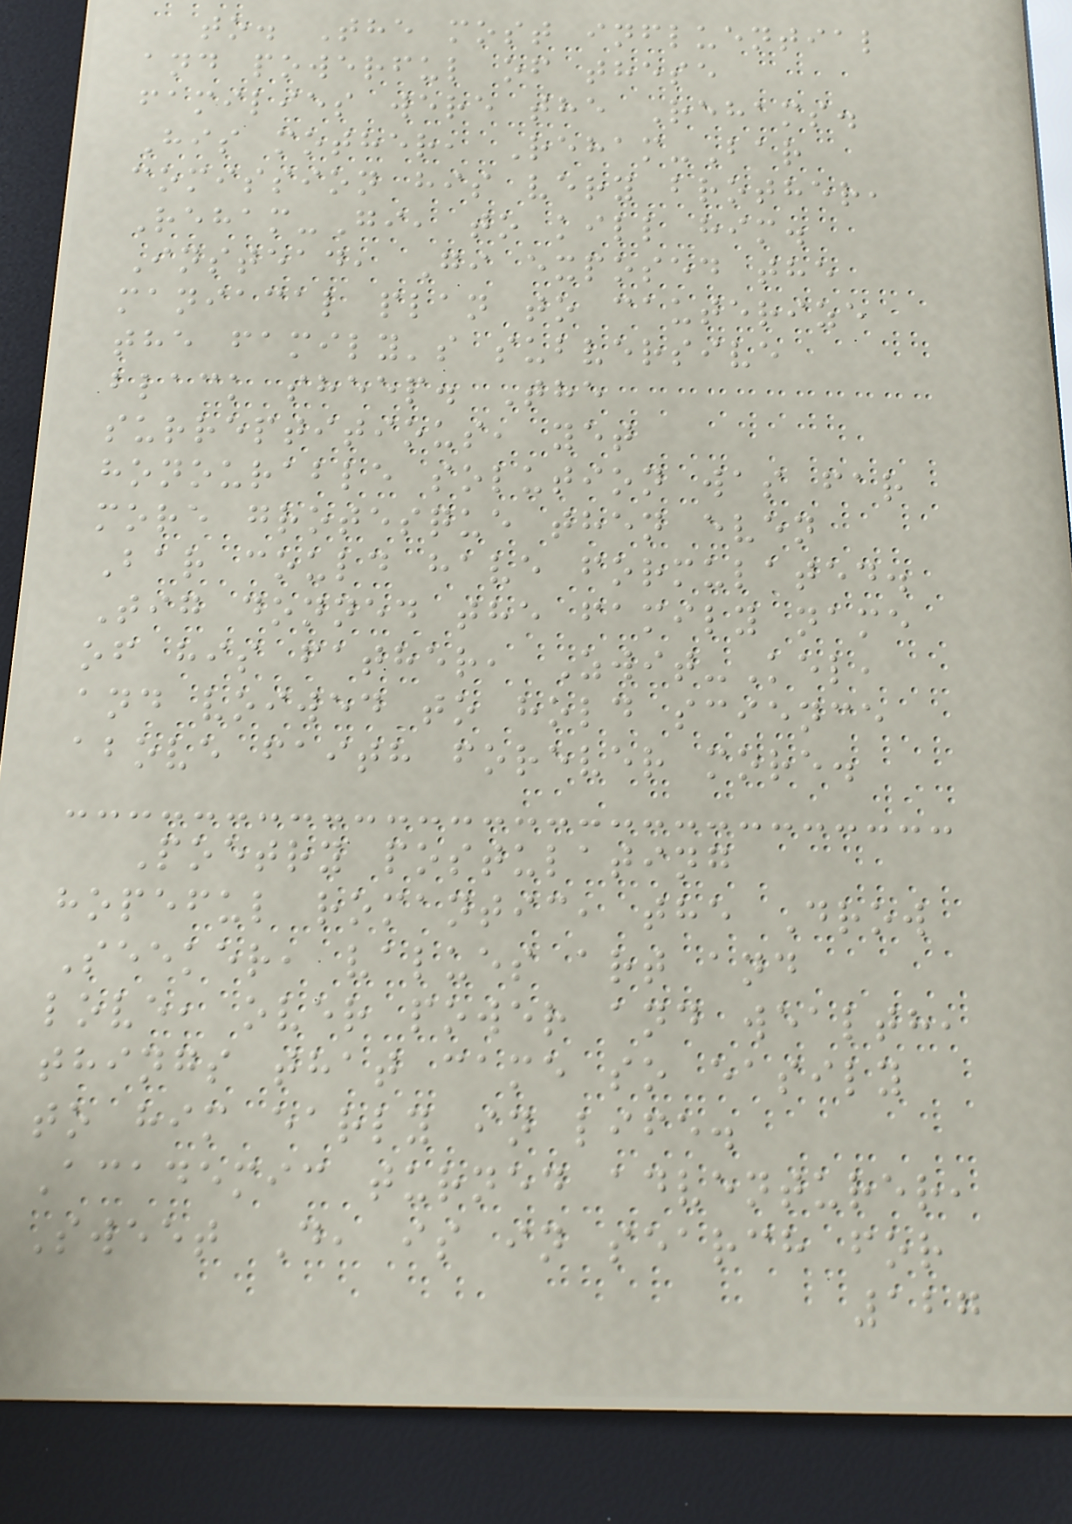to. The most influential
and powerful of these
families were the Rehams.
His mother, Reham-Bar
comission his very brother,
Reham-Gi, to kill him.
Instead, Gi exposed the
maniacal plan to cauterize
the family's subversive
black sheep. The
surreptitious, yet
honourable solution was far
more grotesque then even
Bar could have formulated.
Tig donned the family name
of his father, Zwit-Kel,
and voiwed to hold science
above faith forever more.
Poetry postulating
hopeful romantic, the Drow
Seeker, values art and
love, over power and wealth,
things that came so easily
to him early in life.
Academic turned adventurer,
Sweet D, is in search for
127
